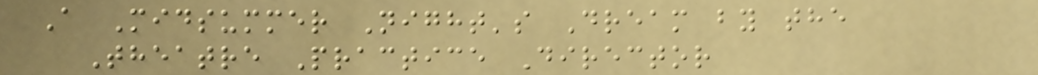A Midsummer Night's Dream by the
Theatre Practice Director
